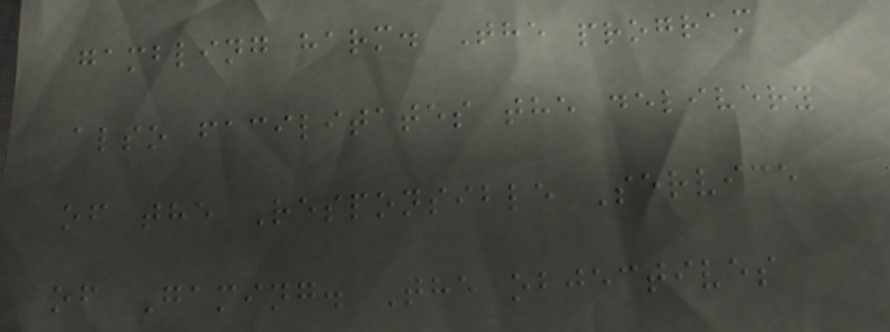gambling harm. The program
also facilitates the delivery
of the Responsible Service
of Gaming. The objectives
